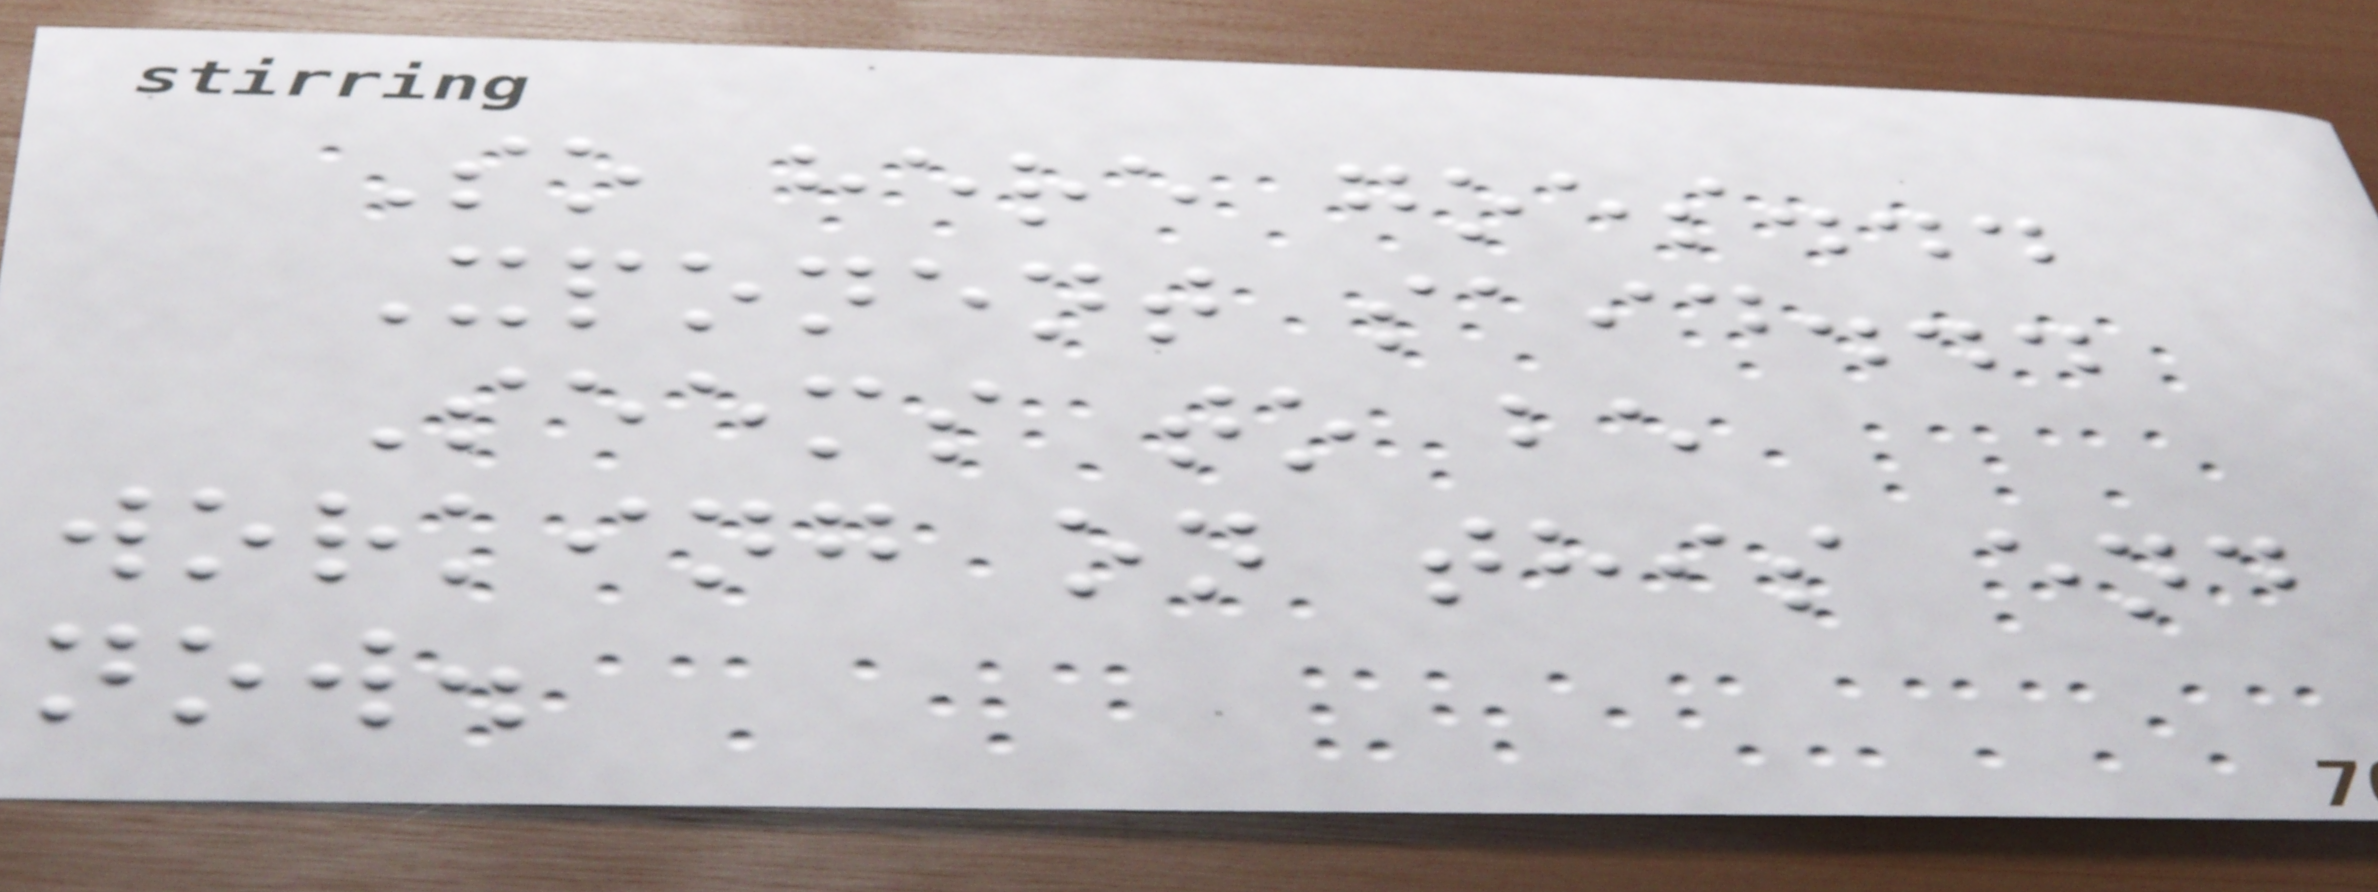So here goes...
Xponent said...
Seems to be
working on this end
now.
